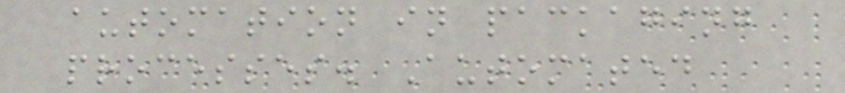automation in packaging
processes. Automated
